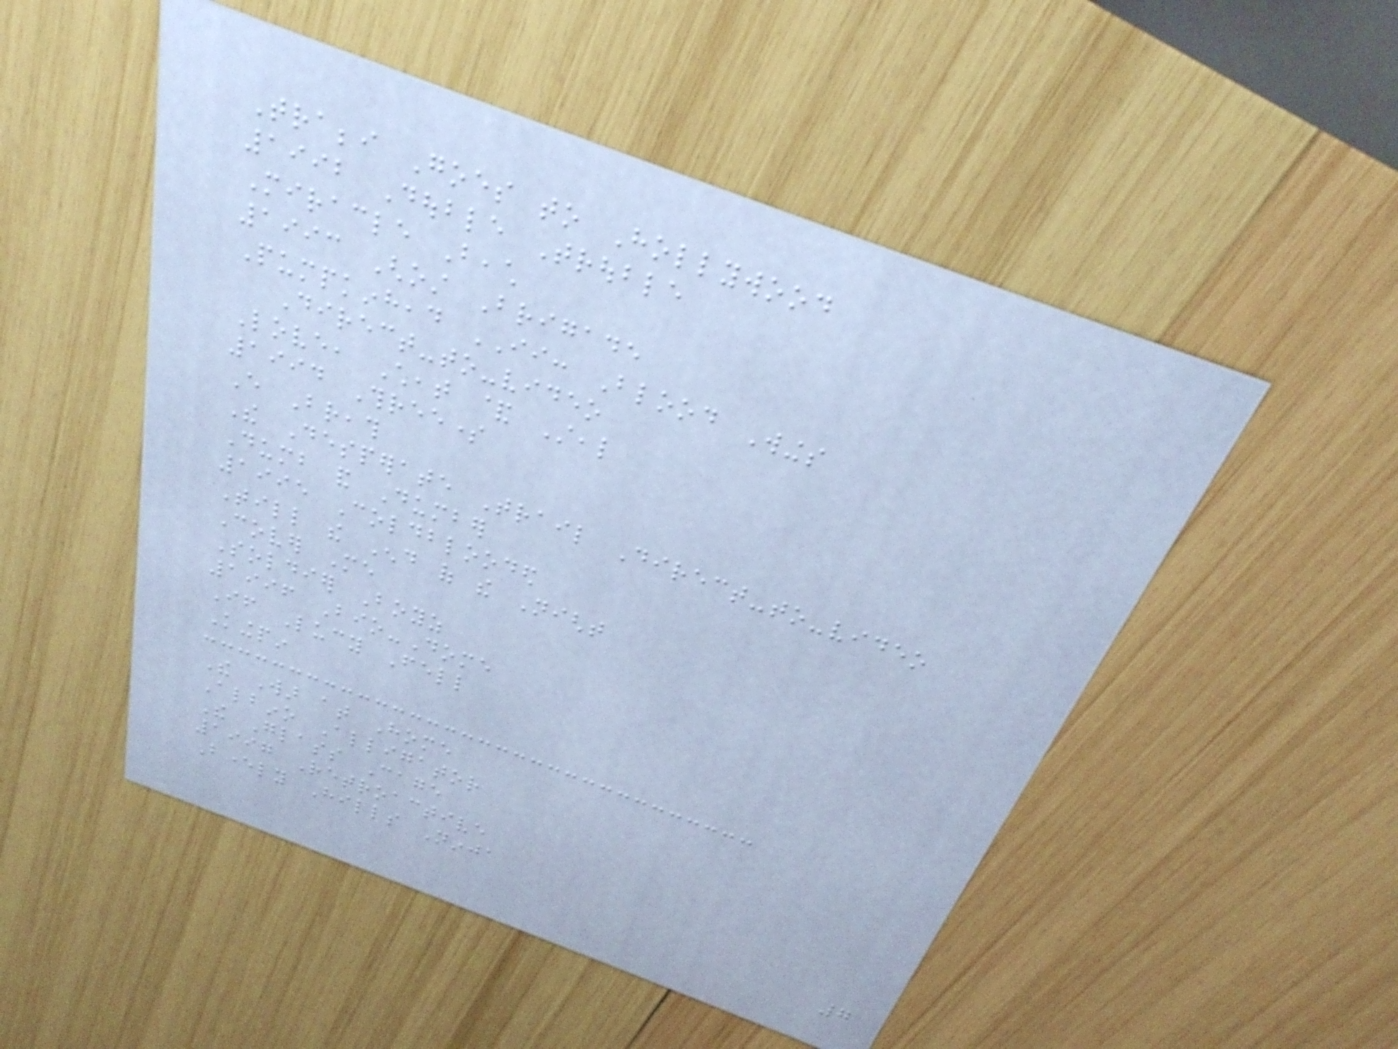Trabbi Goes to Hollywood
1992 Double Trouble
Miracle Beach
1993 Ghost Brigade
Pumpkinhead II: Blood Wings
Direct-to-video
Love, Cheat & Steal
1994 Threesome
Every Breath
The Desperate Trail Direct-to-video
Dumb and Dumber
1995 Coldblooded
Till the End of the Night
Cover Me
Soldier Boyz
1996 Bio-Dome
If Lucy Fell
Kingpin
The War at Home
Albino Alligator
The Glass Cage
1997 Retroactive
Beverly Hills Ninja
7
